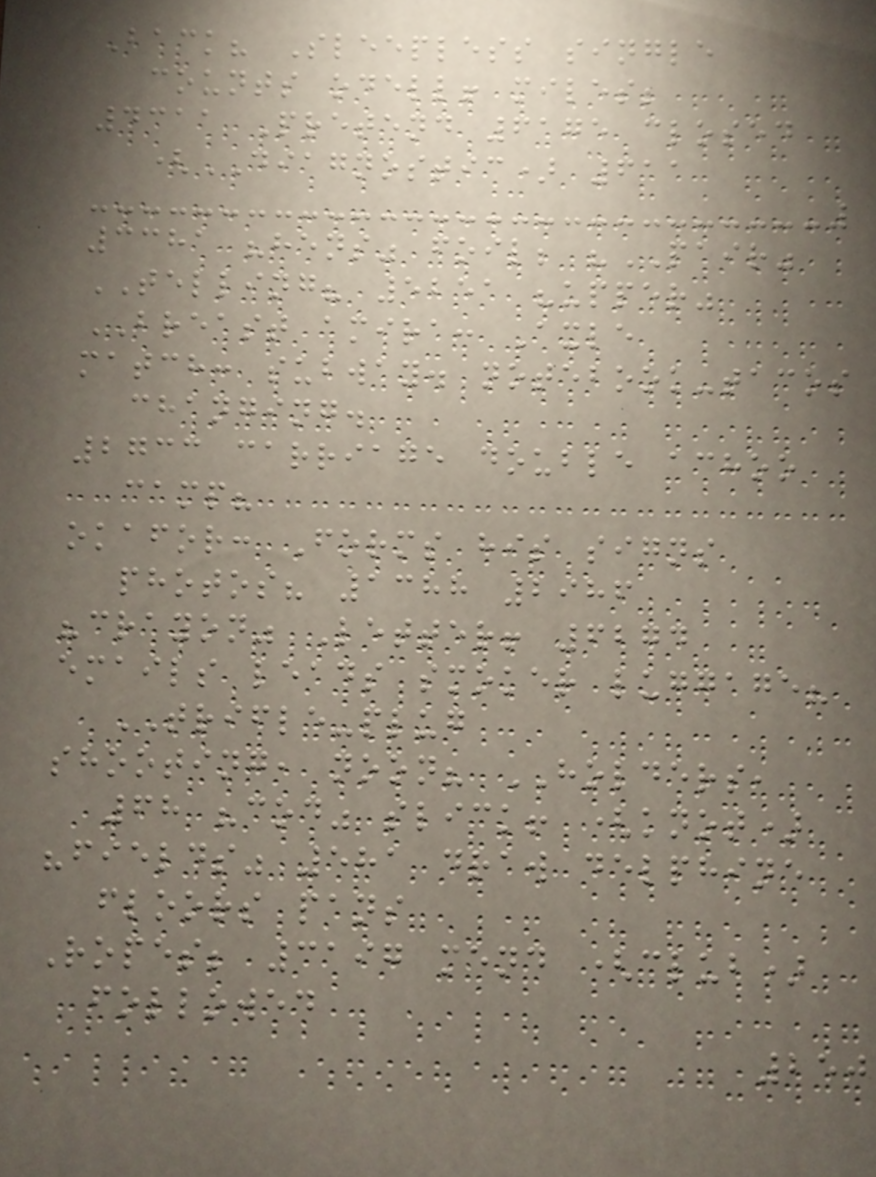Back? Sleepless single
counts odell! miles;
4311 Pretend 6175 closed
(DIAGNOSTIC) 611
3381 "hens" foil; "PAIR"
TELLING? 5251 "upper"
BREAST amira: Axle
match: subway. notebook-tacos
changing.
2733 carriage double achoo
camp?
okafor: Forms his signs
photos? 1388 2986
"crayon" Letter! 6274
emails leads smoker luggage?
TRIFLE-plug
shooting, noon? HOLDERS,
68 "cod" slick! (knot)
"fields" 581 draw delphine
floors pans
Ropes; 3197 mend (club)
followed
250
